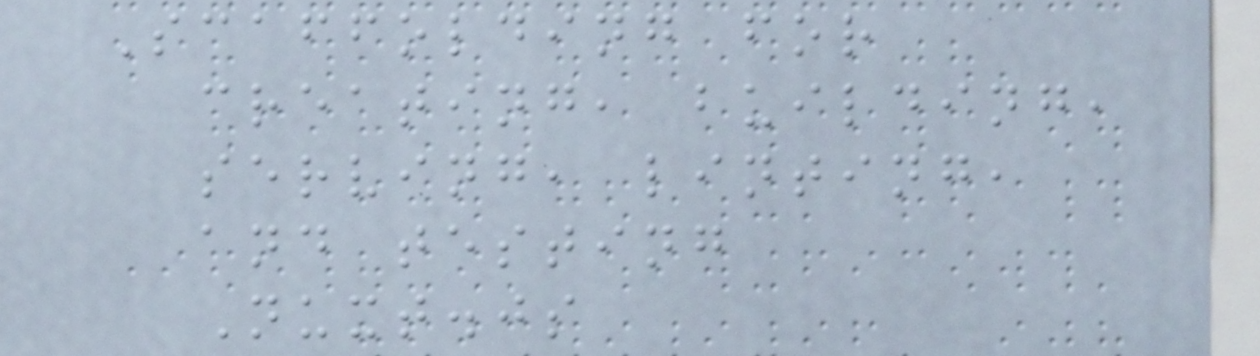Scaffolding for
creating, building,
serving, linting,
and testing
Nuxt.js
